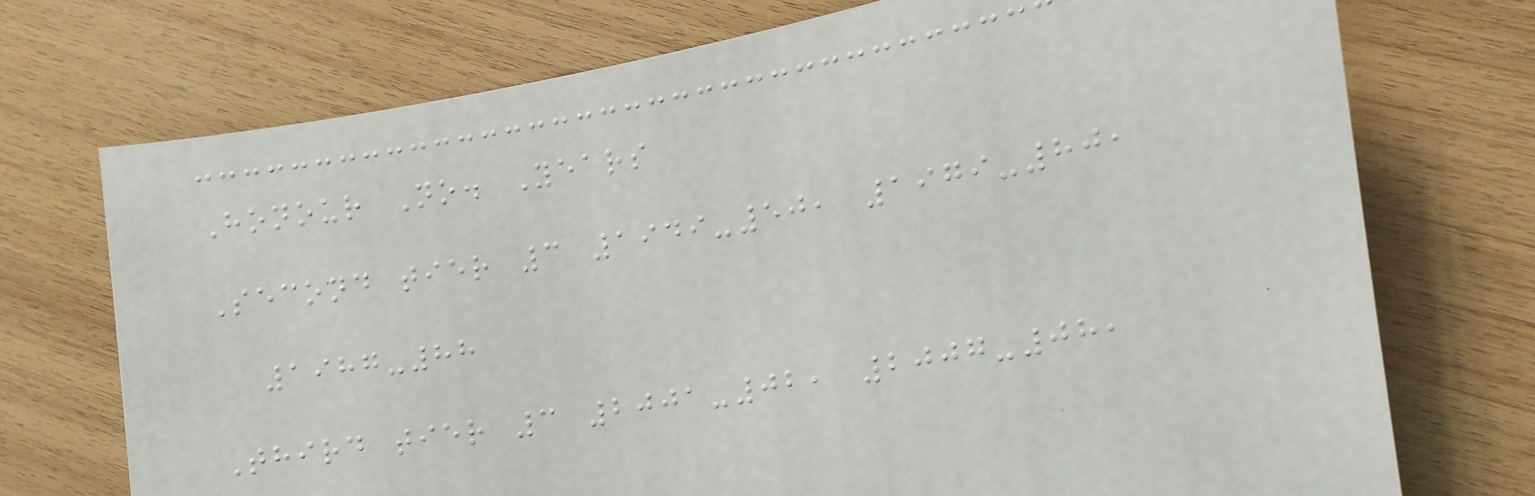Honour No. Years
Second tier 3 1949-50, 1979-80,
1987-88
Third tier 3 2001-02, 2007-08,
